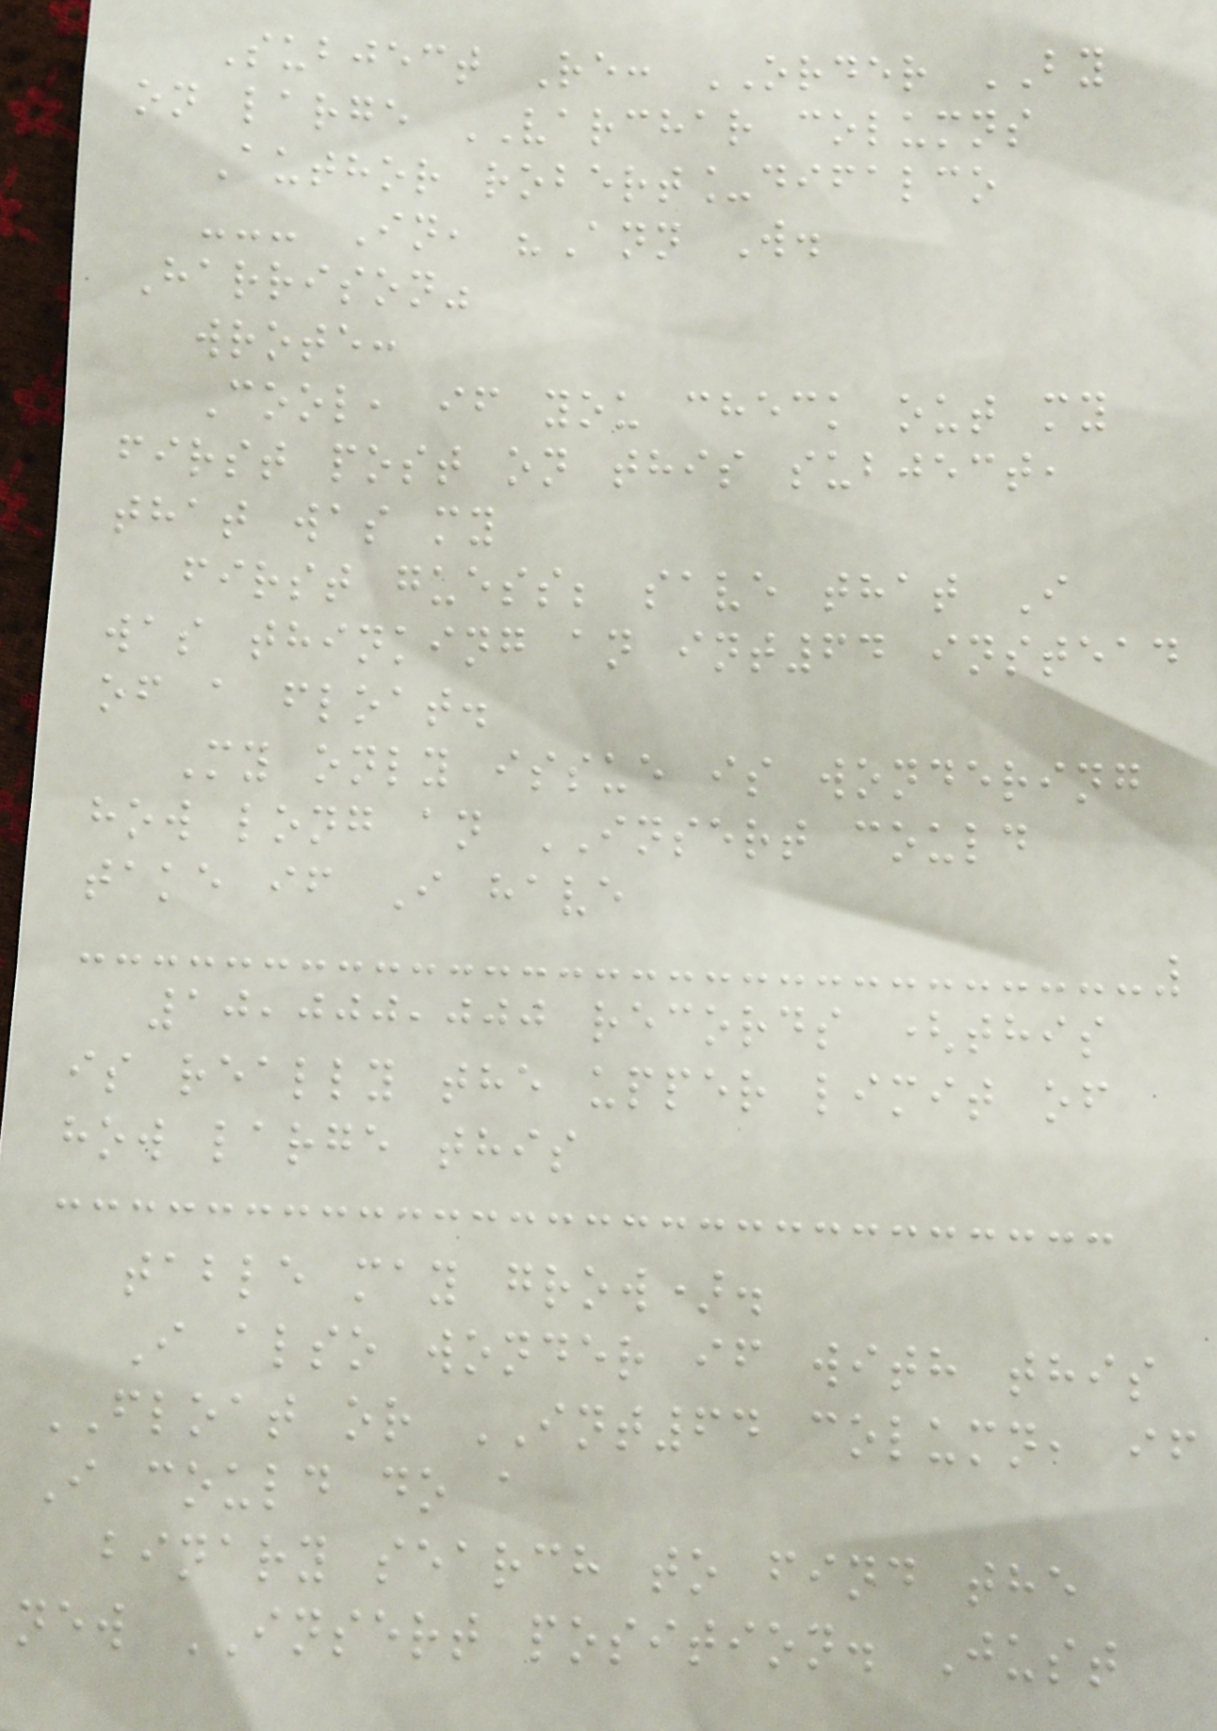Subject Re: ORDER BY
on large VARCHAR columns
Author robert_difalco
--- In, "Ann W.
Harrison"
wrote:
Cool, if you check out my
first post on this subject,
that was my
first guess; save that I
was thinking an int64 instead
of a float.
My only issue is wondering
how long an INSERT could
take if I have
10,000,000 records (this
is really the upper limit of
how large this
table may grow).
I also wonder if with this
FLOAT or INT64 column, if
I could do a
binary search to find the
new INSERT position. Just
